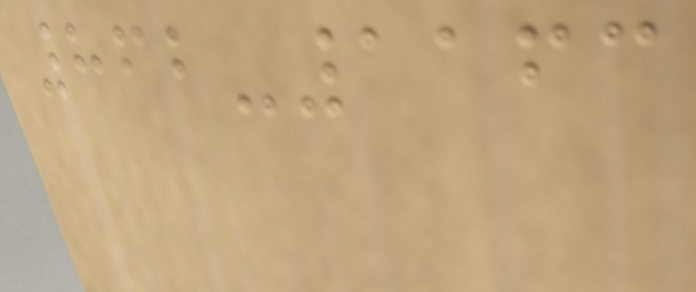862-1163
